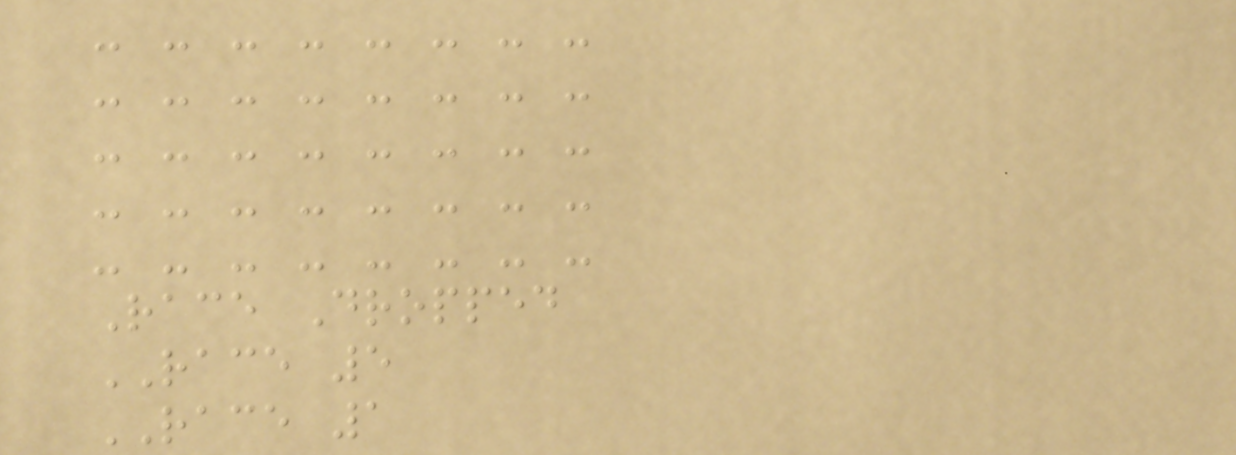- - - - - - - -
- - - - - - - -
- - - - - - - -
- - - - - - - -
- - - - - - - -
Race Dropped
RACE 5
RACE 1
